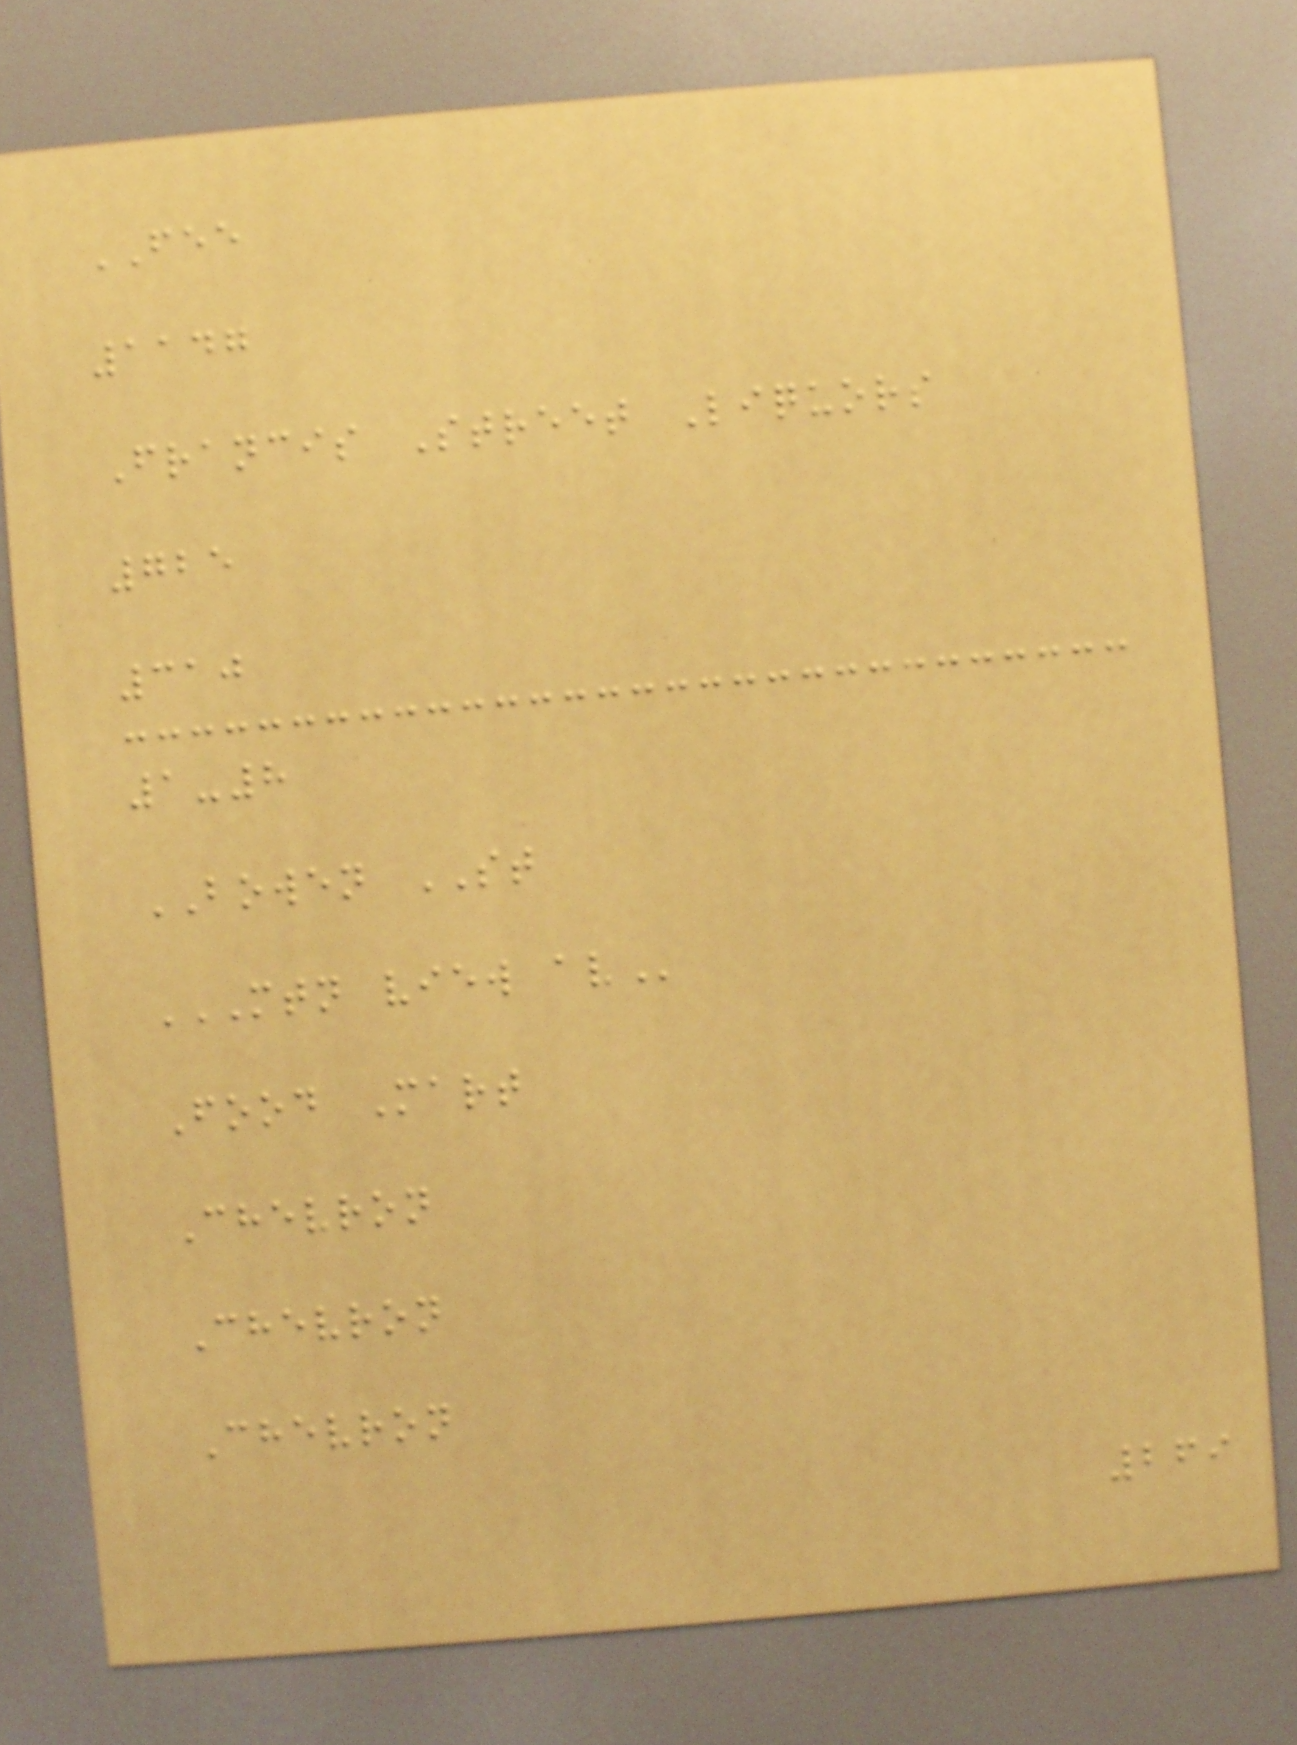FEE
1147
Francis Street Liquors
725
310
1-8
BOWEN ST
MTN VIEW AV
Food Mart
Chevron
Chevron
Chevron
269
